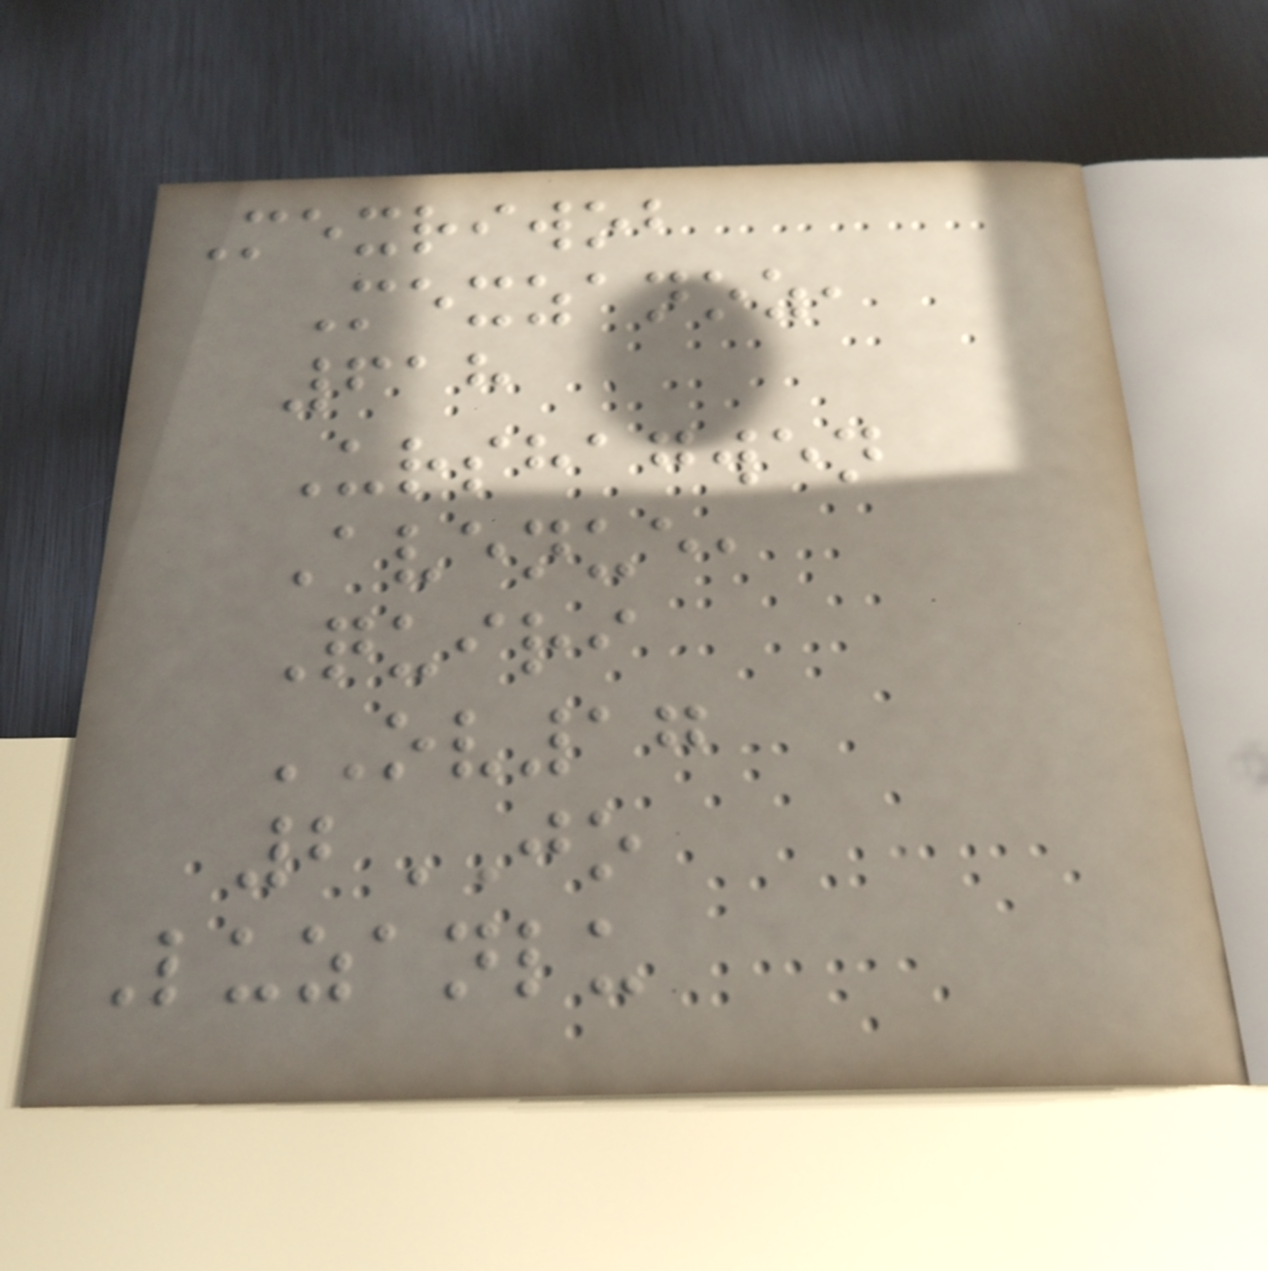Mexriwob
Mexzanoz,
618
Urshagwen
Avenue,
Quiri
OV17
2JO
Luzanlu
